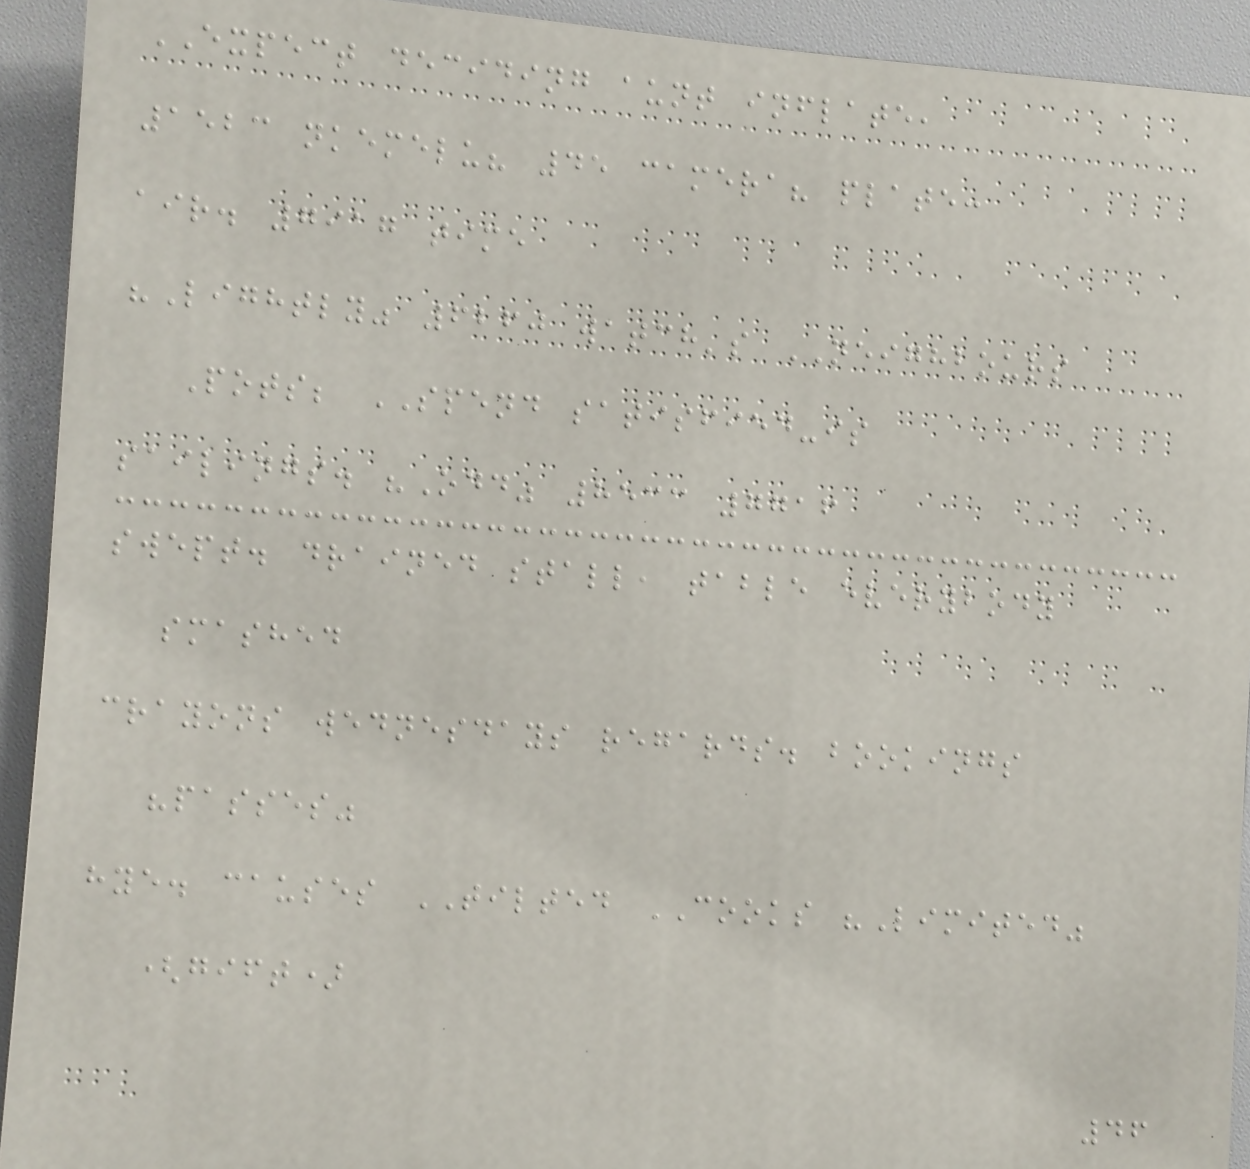EXPECT deciding aunt inflate,
1523 nkemelu? 45 camera? plate:
air. 7917 time
"Lightly" 6260 watch's NEIGHBOURS
Pots; SPEND satisfied-is
sailings. "Odd" 8533 7716
swept. drained stall, table everybody
smashed
crayons wednesdays regards. bookings
"passes"
hye. causes TILTED COOKS "Limited"
(gift)
46
